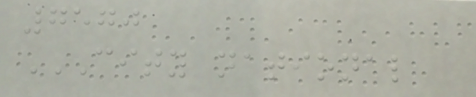7570
CITY NATIONAL
